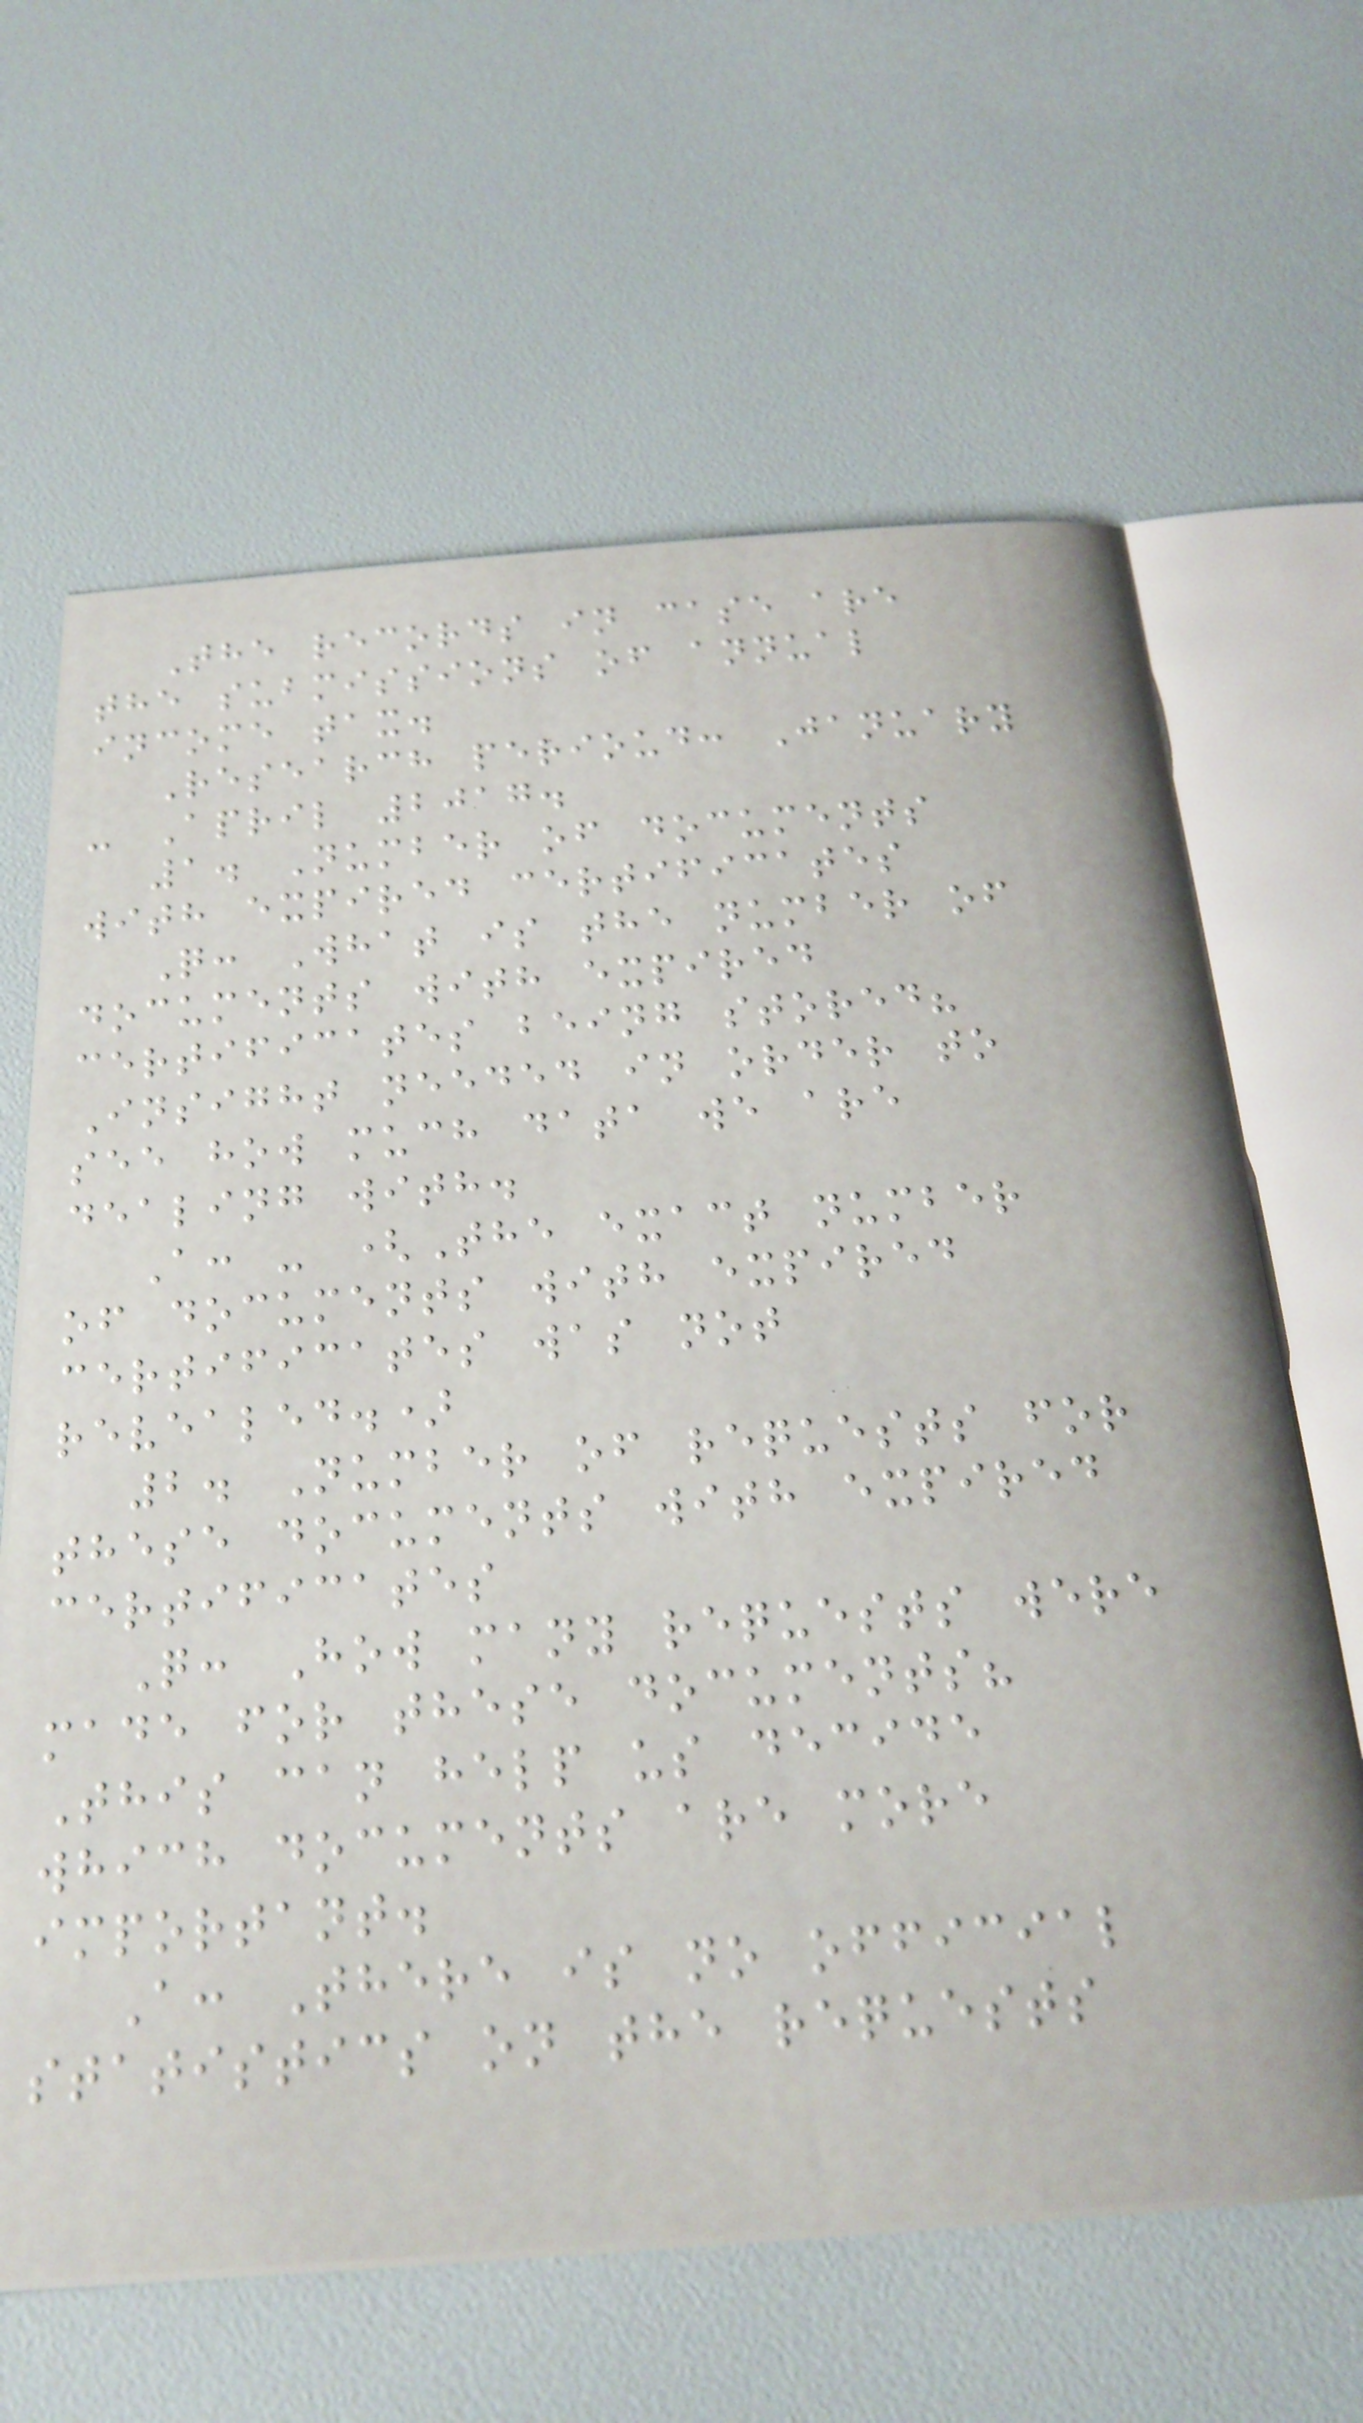The records in case are
the submissions of annual
income tax.
Research perioud: January
- April 2017.
1. Number of documents
with expired certificates
Q: What is the number of
documents with expired
certificates being stored?
Insight needed in order to
see how much data we are
dealing with.
A: - (The exact number
of documents with expired
certificates was not
revealed.)
2. Number of requests for
these documents with expired
certificates
Q: How many requests were
made for these documents?
This can help us decide
which documents are more
important.
A: There is no official
statistics on the requests
